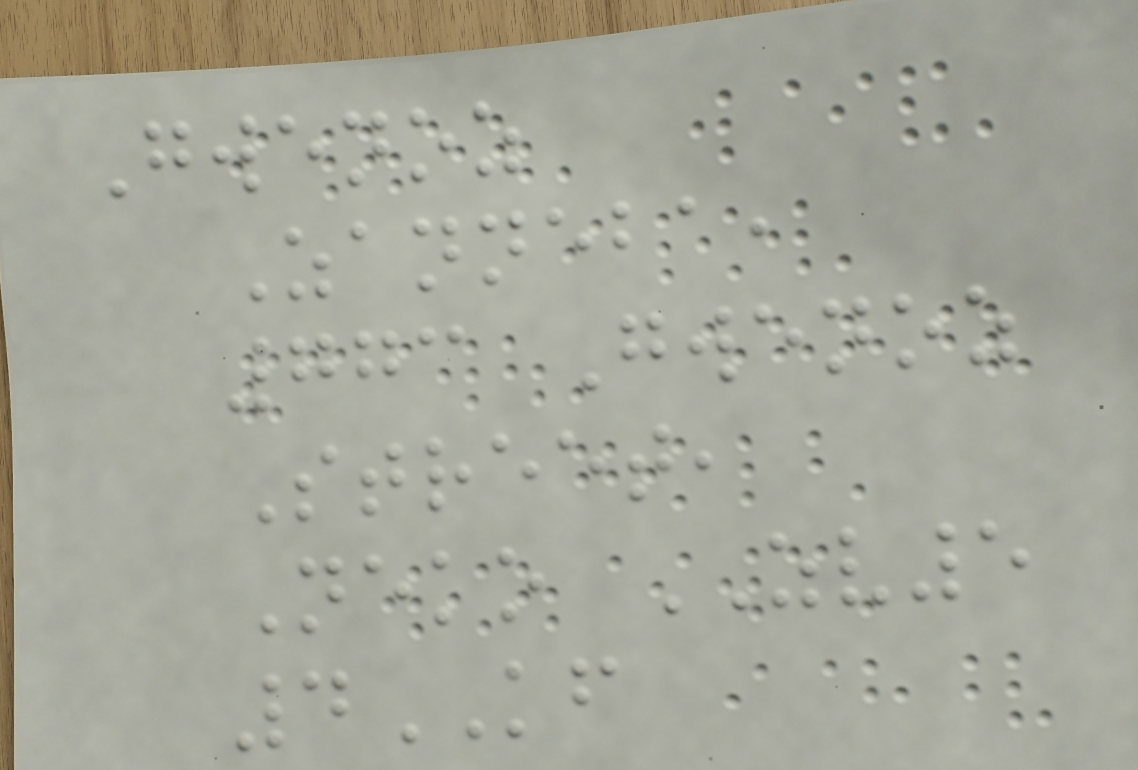Gwenoz
Zanneba,
773 Gwenoz
Street,
Neko ZV5
4KF
